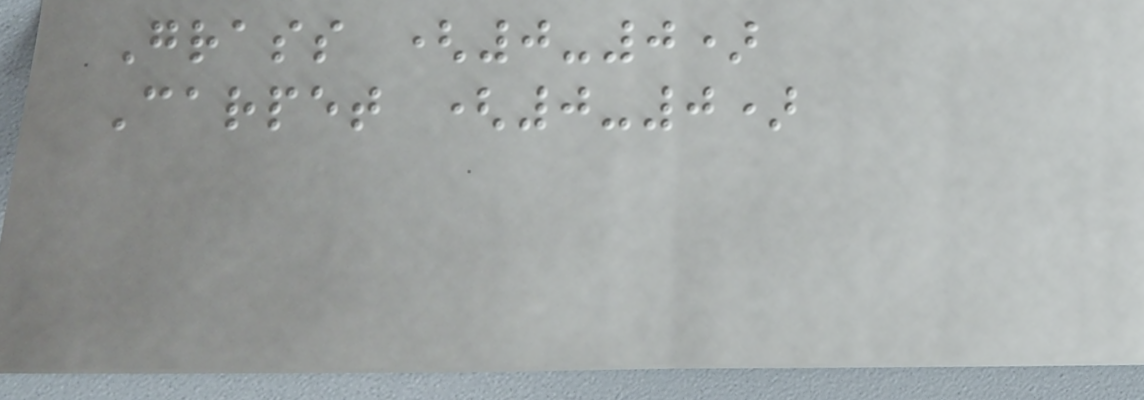Grass (0-0)
Carpet (0-0)
